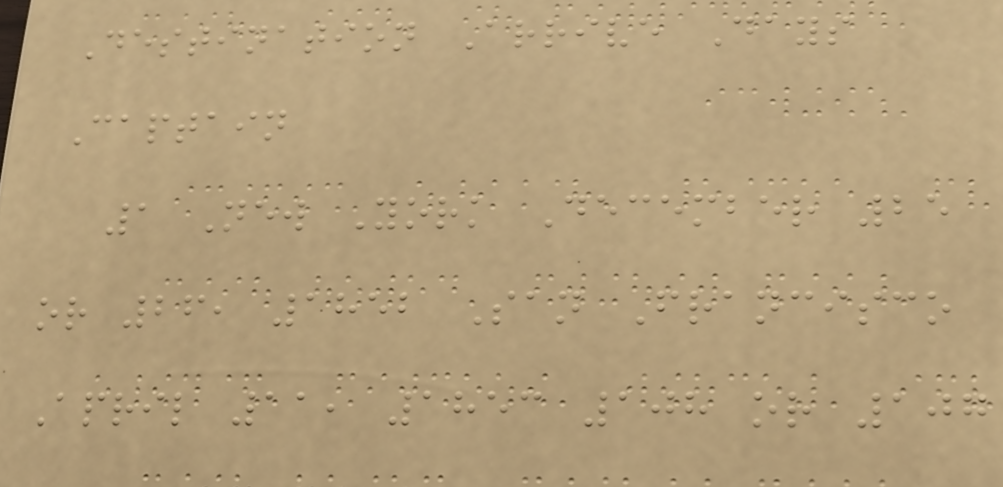Destination Arrive Days
Captain
1 New York December 25
or 26, 1852 San Francisco
April 11, 1853 108 or 107
